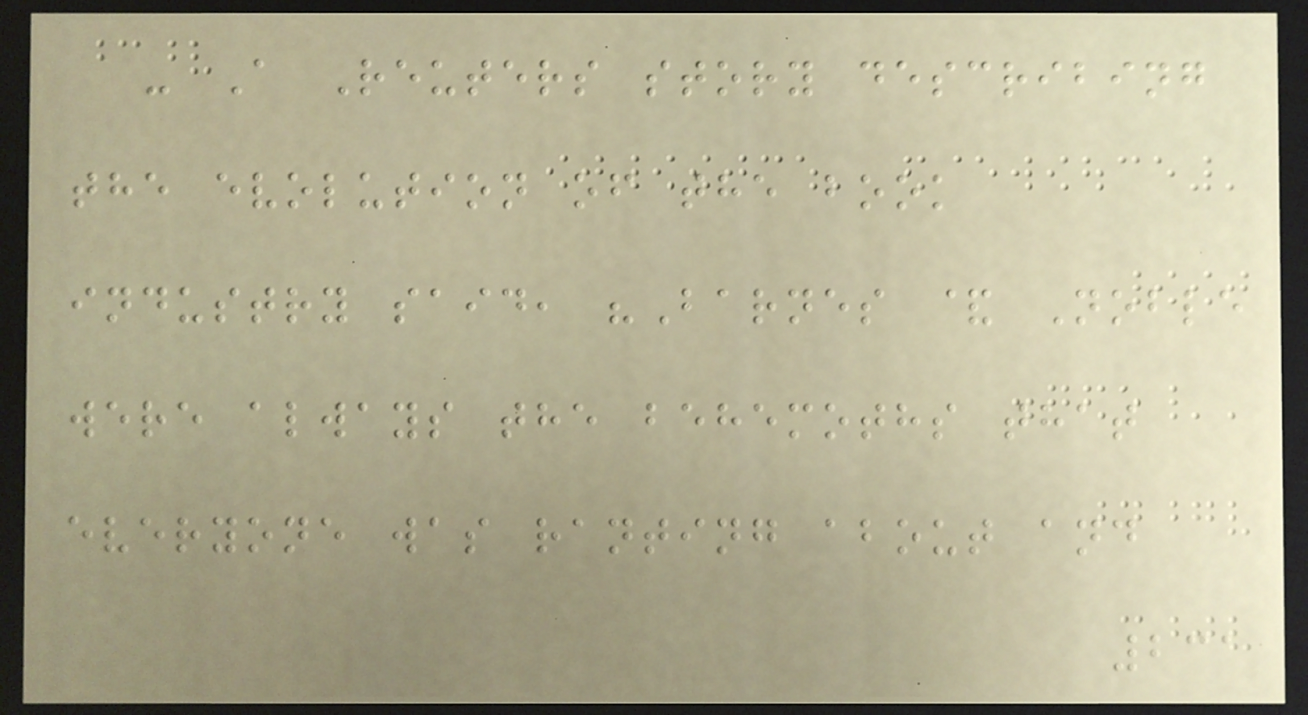- A Reuters story describing
the evolution of the book
industry said, "Barnes & Noble
were always the behemoths that
everyone was ranting about and
231
